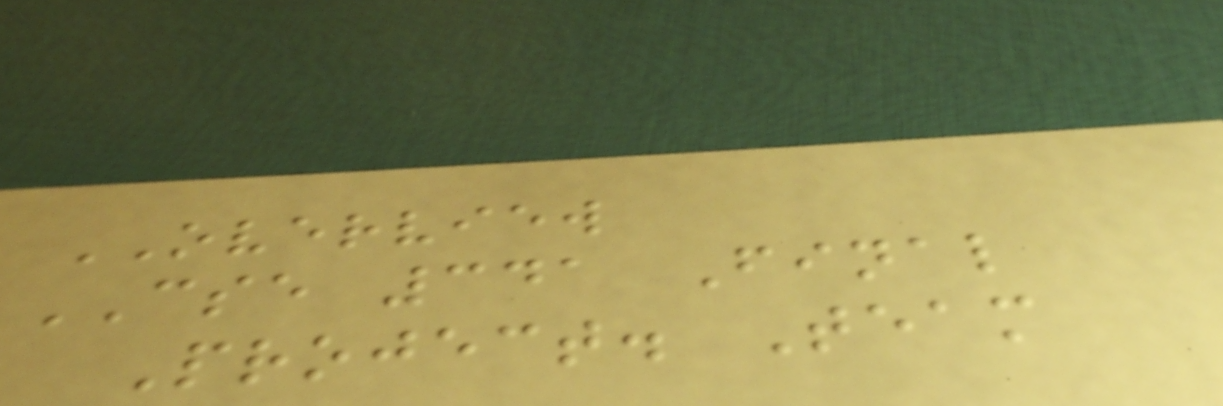OVERVIEW
CSE 341 Final
Project. Team
